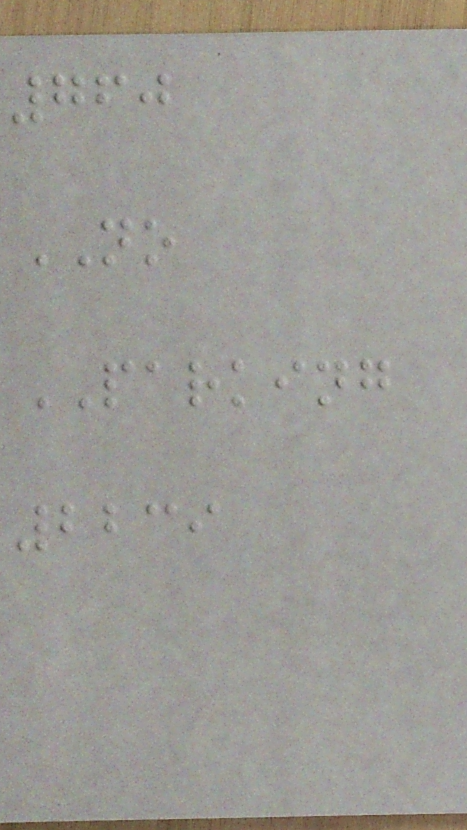760
NO
PARKING
2239
